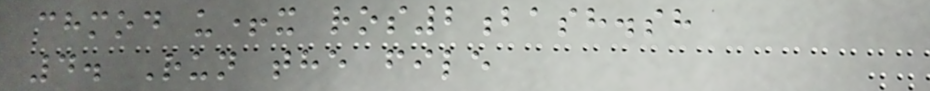chmod u+x ros2bash.sh
4. Run the file
